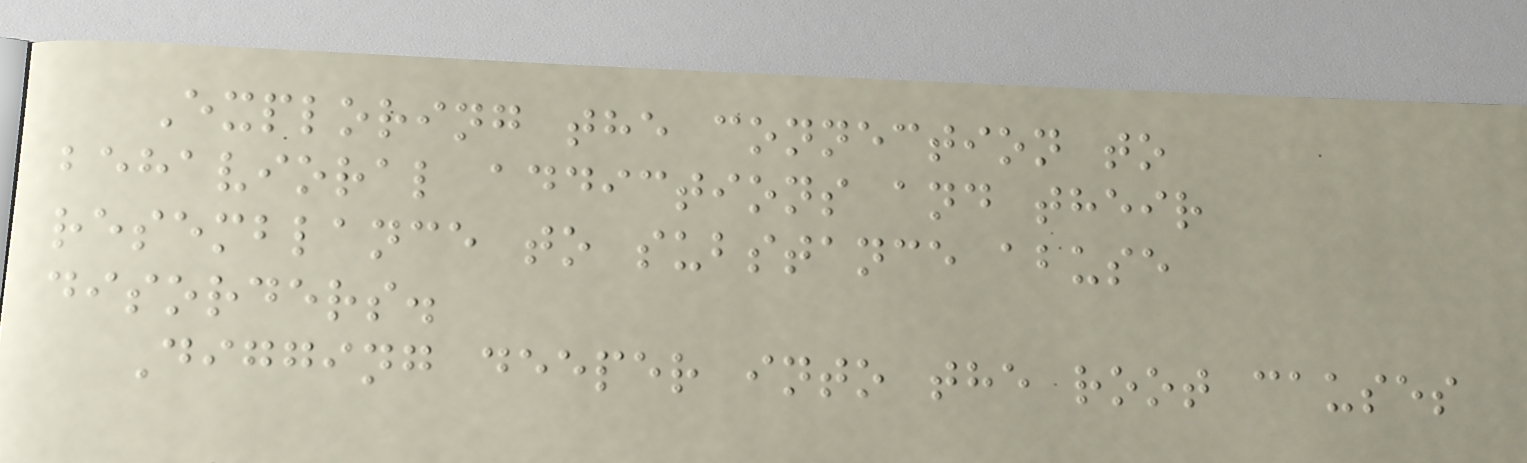Exploring the connection to
behavioral addictions and their
resemblance to substance abuse
disorders.
Digging deeper into the root causes
